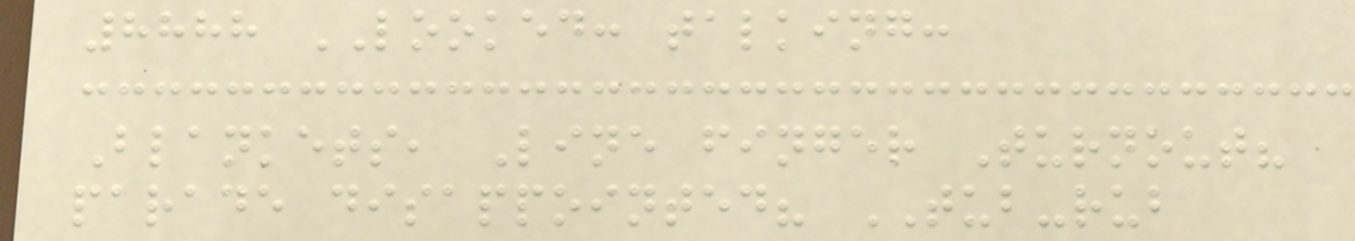8888 LOOKED: talking:
Blankets, Line finger Turnout?
parade disappointed? TUB-rub
